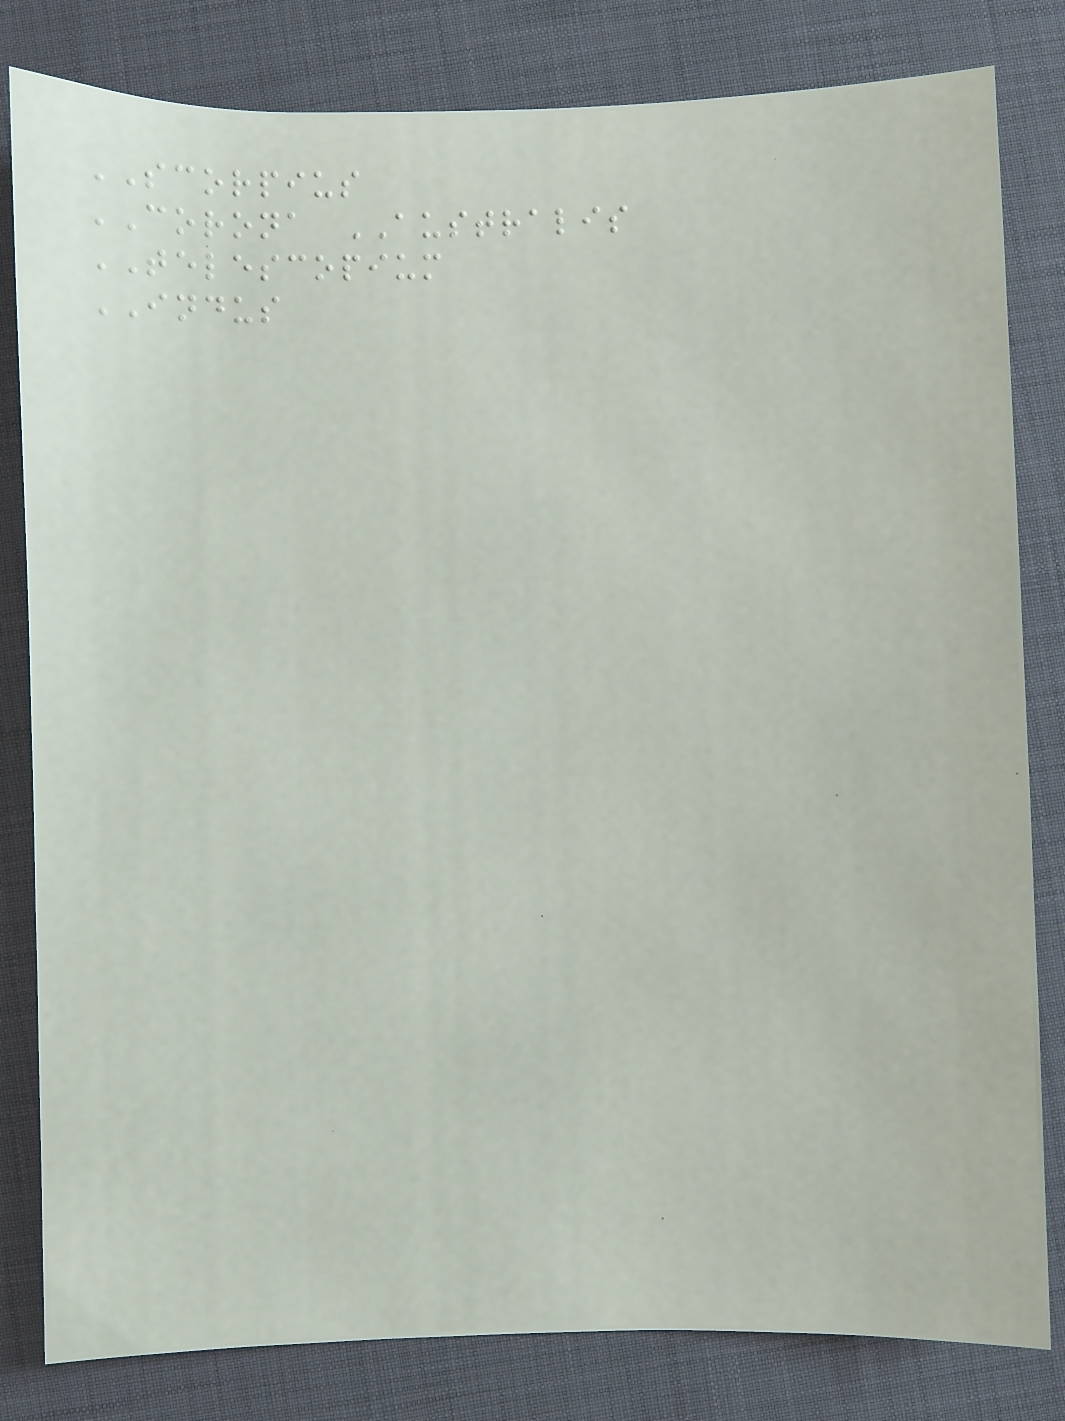SCORPIUS
CORONA AUSTRALIS
TELESCOPIUM
INDUS
